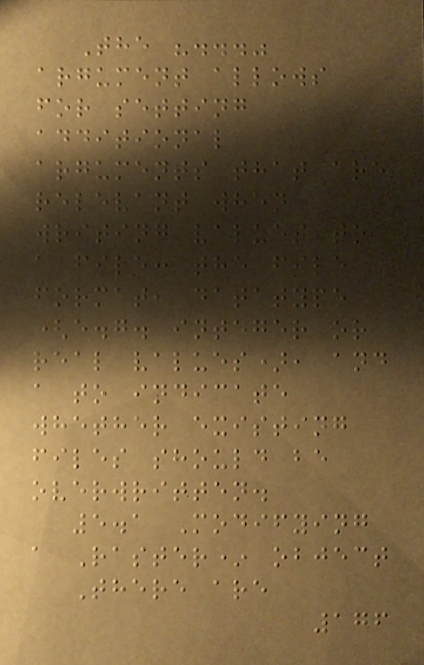The "..."
argument allows
for setting
additional
arguments that are
relevant when
writing values to
a file: the file
format, datatype
(e.g. integer or
real values), and
a to indicate
whether existing
files should be
overwritten.
5.1 Modifying
a Raster* object
There are
176
